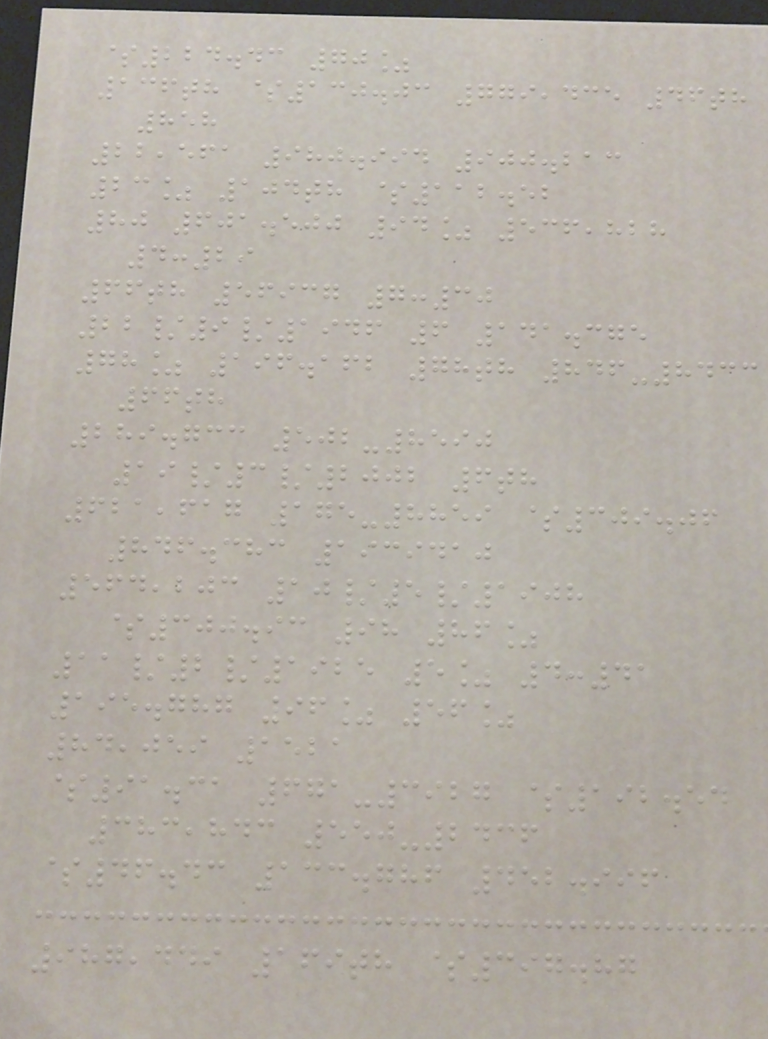$224.43 70%
136th $130.03 779,435 46th
858
22,561 980.994 900.213
23% 104th $112.52
80 601.500 94% 536,828
4:29
66th 56937 7:30
22/9/1946 6 141.375
78% 196.162 78th 846-8433
66th
289.733 502-8590
19/3/2002 6th
621,617 175-8859 $309.06
846.383 1939410
564,203 10/5/1908
$300.93 98 86%
11/2/1925 5% 4:41
195.787 96% 56%
84,059 1521
$91.31 671-3927 $192.54
383,843 550-2436
$46.43 133.786 452.996
987,449 169th $397.87
